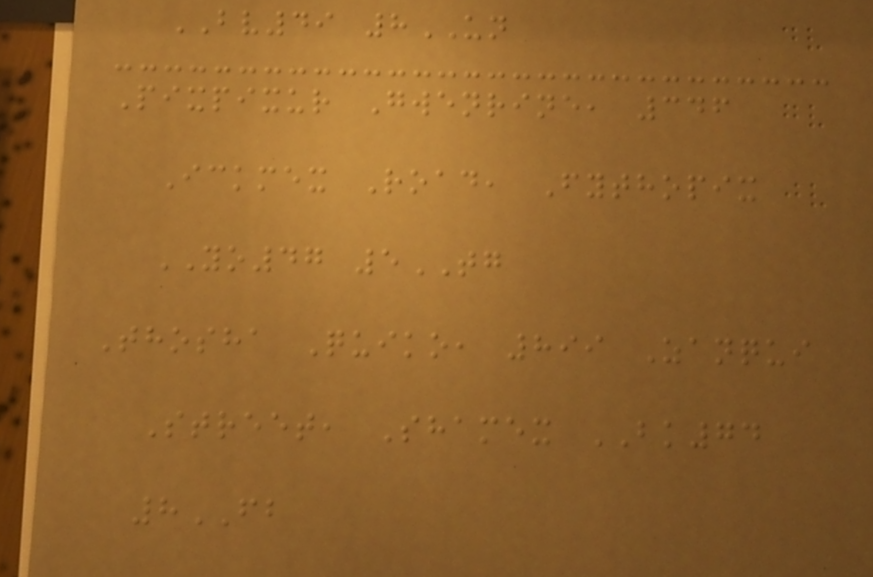BV49 8UN
Pixpixur Gwenrine, 346
Ickmex Road, Fythopix
YO47 5TG
Thosha Quiko, 899 Zanqui
Street, Shamex BK74
8FB
